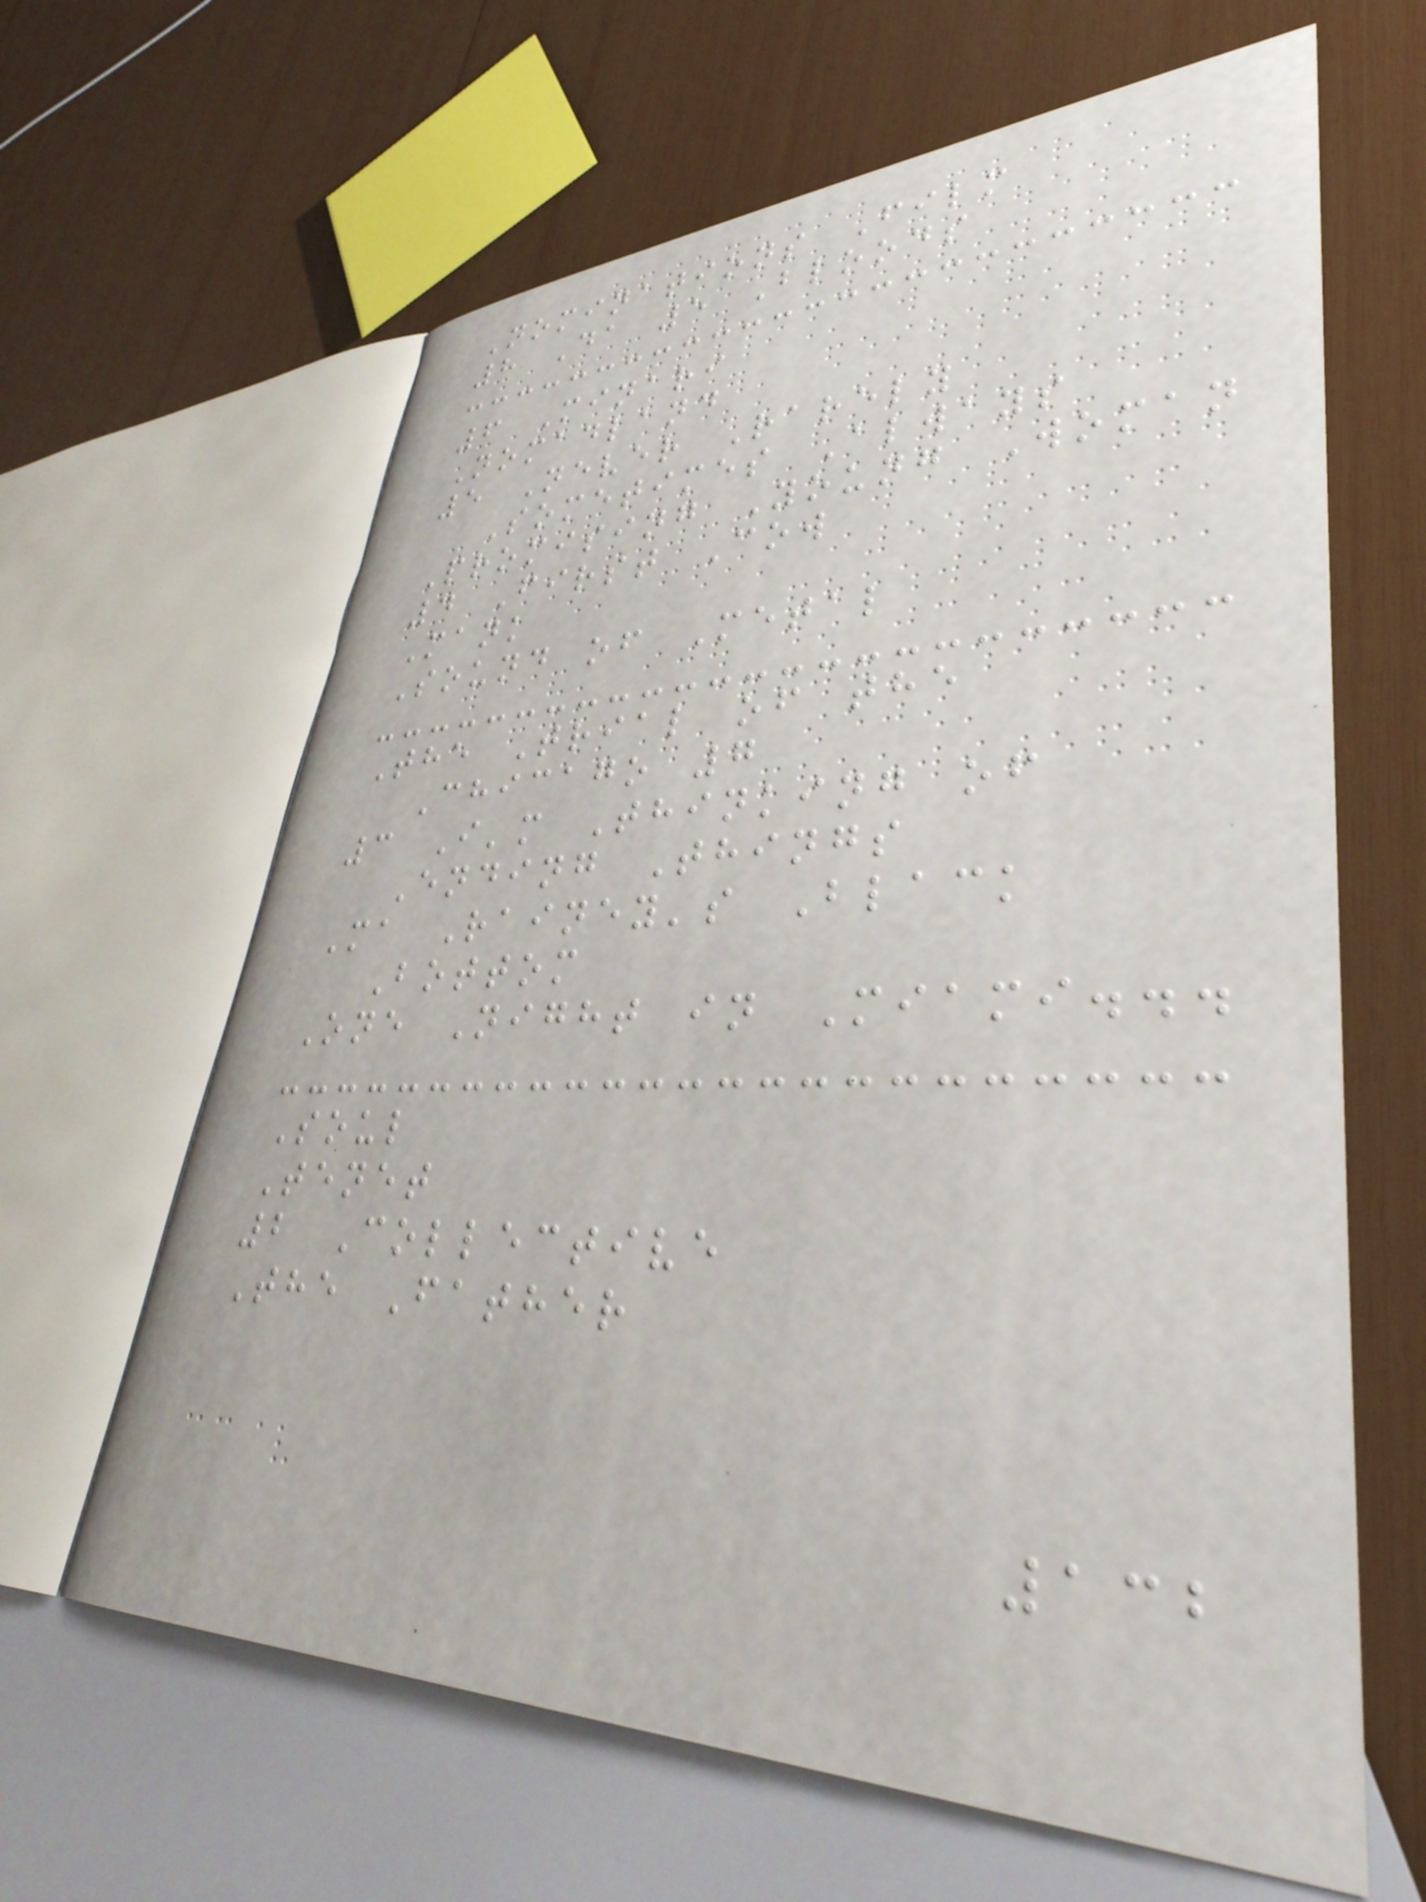Nominations Film
8 Da 5 Bloods
6 Minari
Nomadland
5 Never Rarely
Sometimes Always
Promising Young Woman
4 First Cow
Mank
Sound of Metal
The Trial of the
Chicago 7
3 I'm Thinking of
Ending Things
Ma Rainey's Black
Bottom
One Night in Miami...
Soul
Tenet
2 Collective
The Father
132
